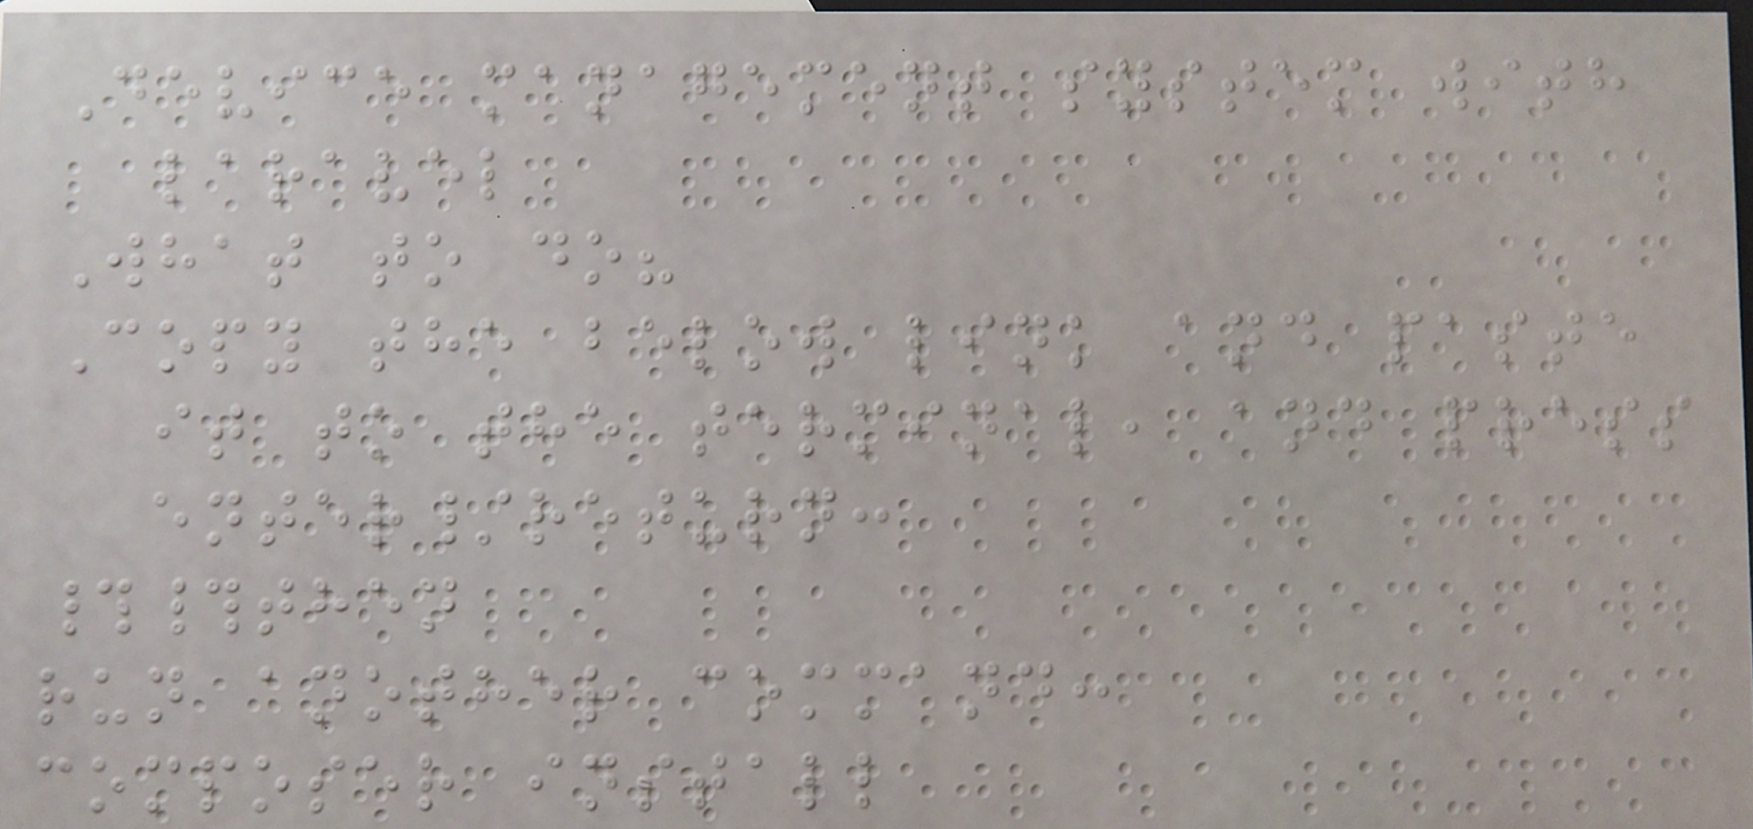Device management system with
laravel
What to do?
Copy the below link and paste
it to the terminal, and press
enter/return:
##then
run another command:
composer install
